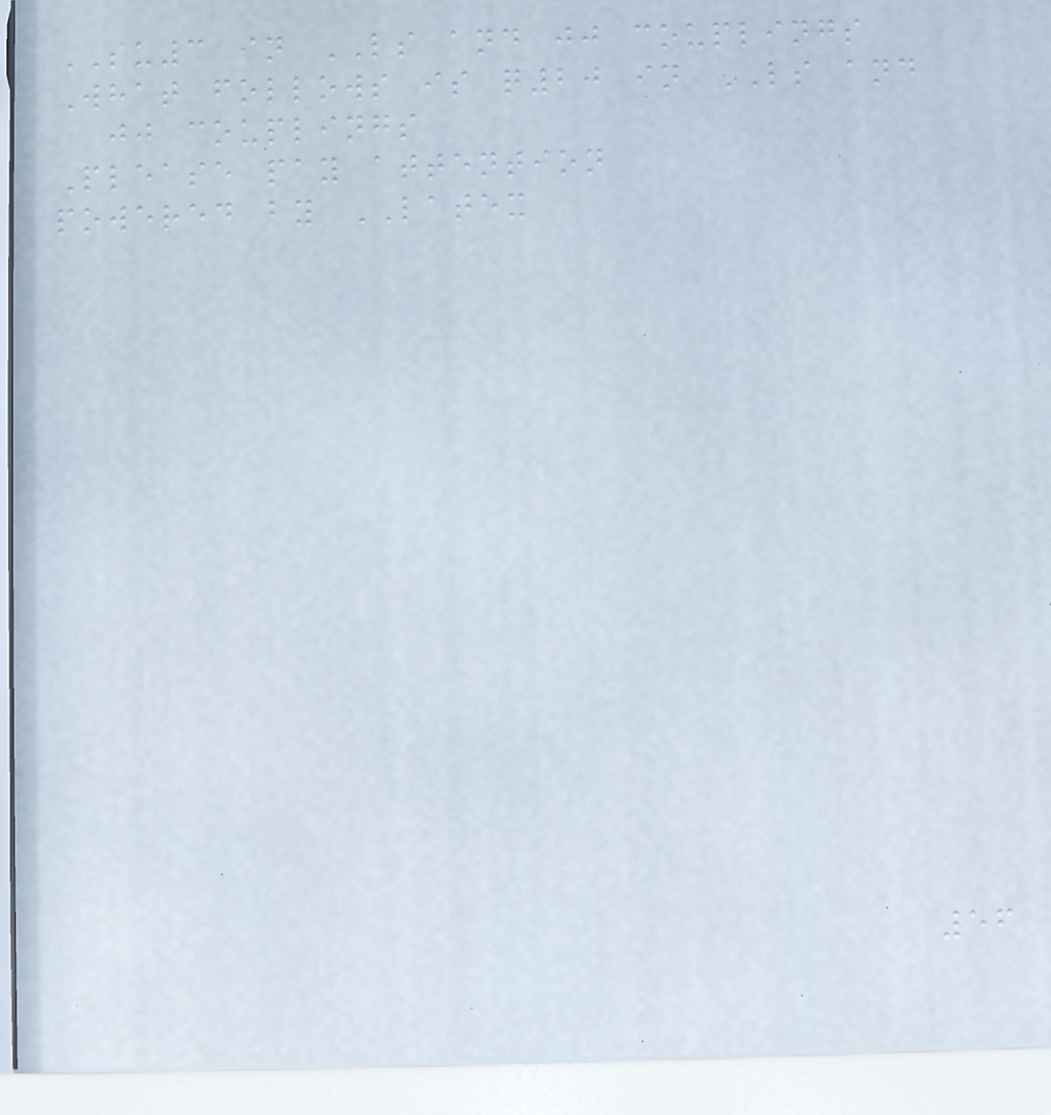SU3 in LS and jj couplings
What follows is q20 in LS and
jj couplings
Please pay attention
powered by LATEX
56
